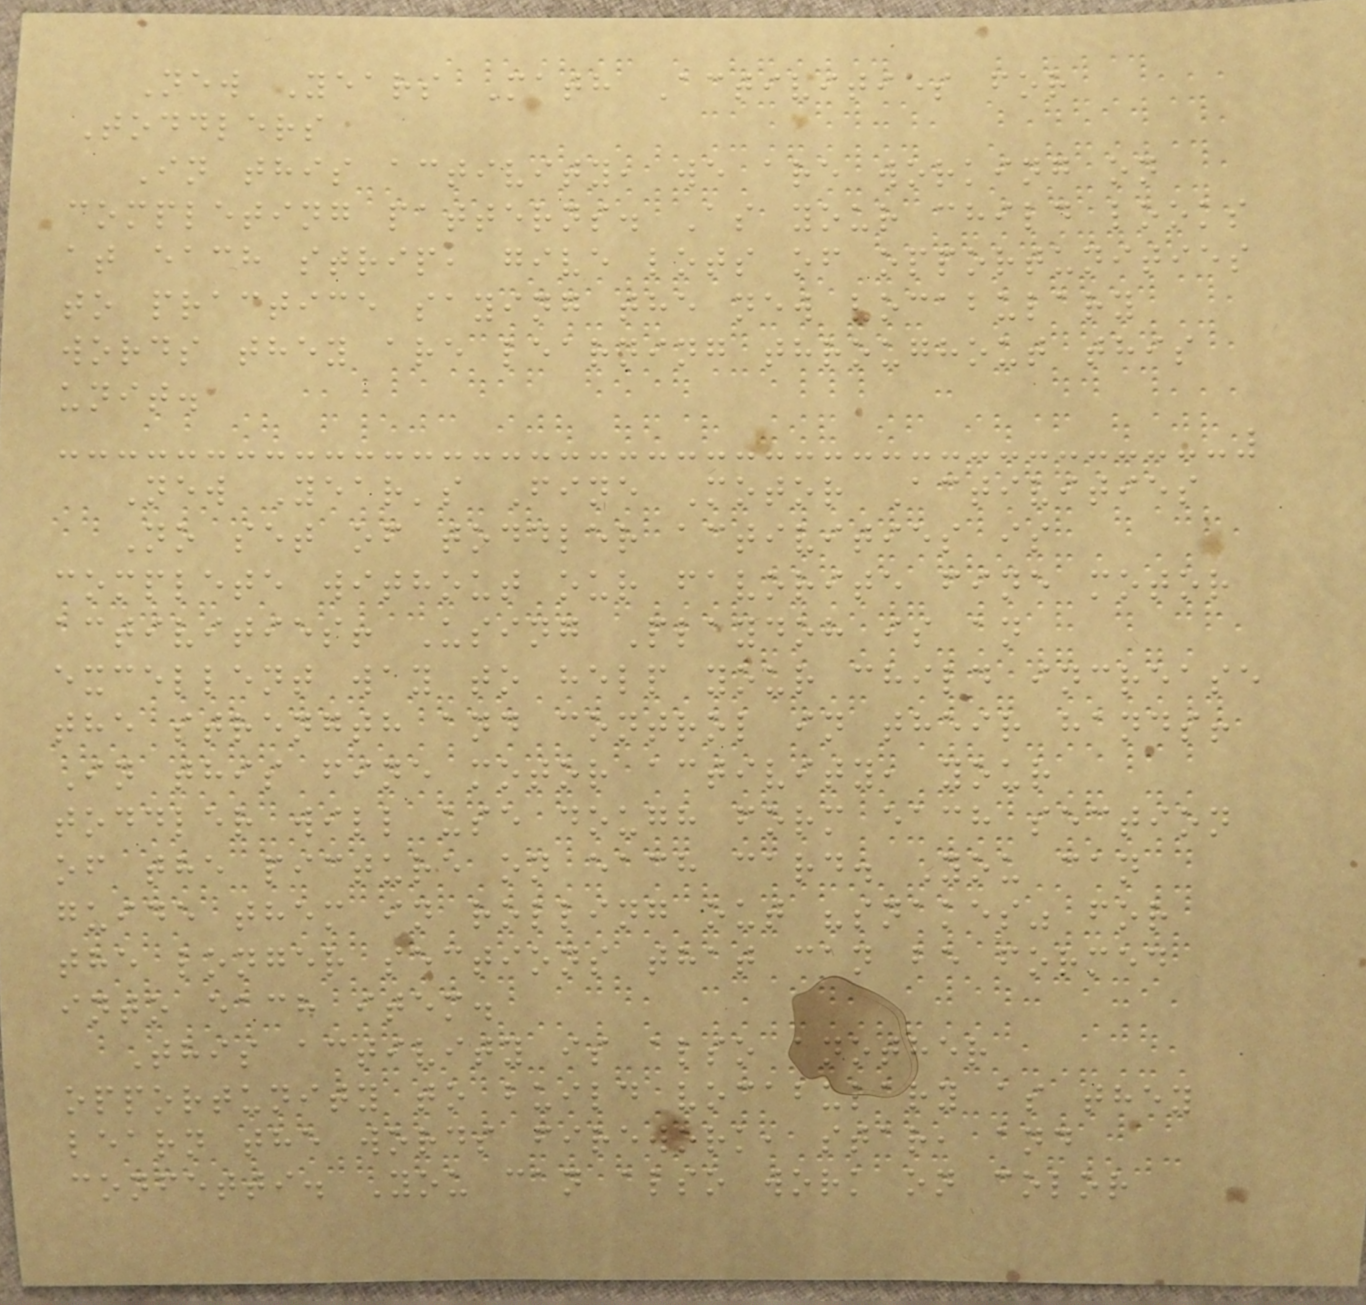New Years Math Activities for
Toddlers
In this activity, we are working on
completing patterns. As your child looks
at each strip, give lots of opportunities
to practice saying the new vocabulary
words they are learning throughout this
unit.
New Year's Fine Motor Activities
No set of toddler activities is
complete without our favorite fine motor
activities! Using Playdoh is an
excellent way to help your child increase
the strength and control in their hands!
In this fine motor activity, your
toddler will use dough form each section
of the picture on each card. You can
guide them in rolling out "snakes" for
the longer sections that can be formed
into each item.
This activity is also another
opportunity to build vocabulary as they
learn the words firework, star, and
confetti. You can also work on color
